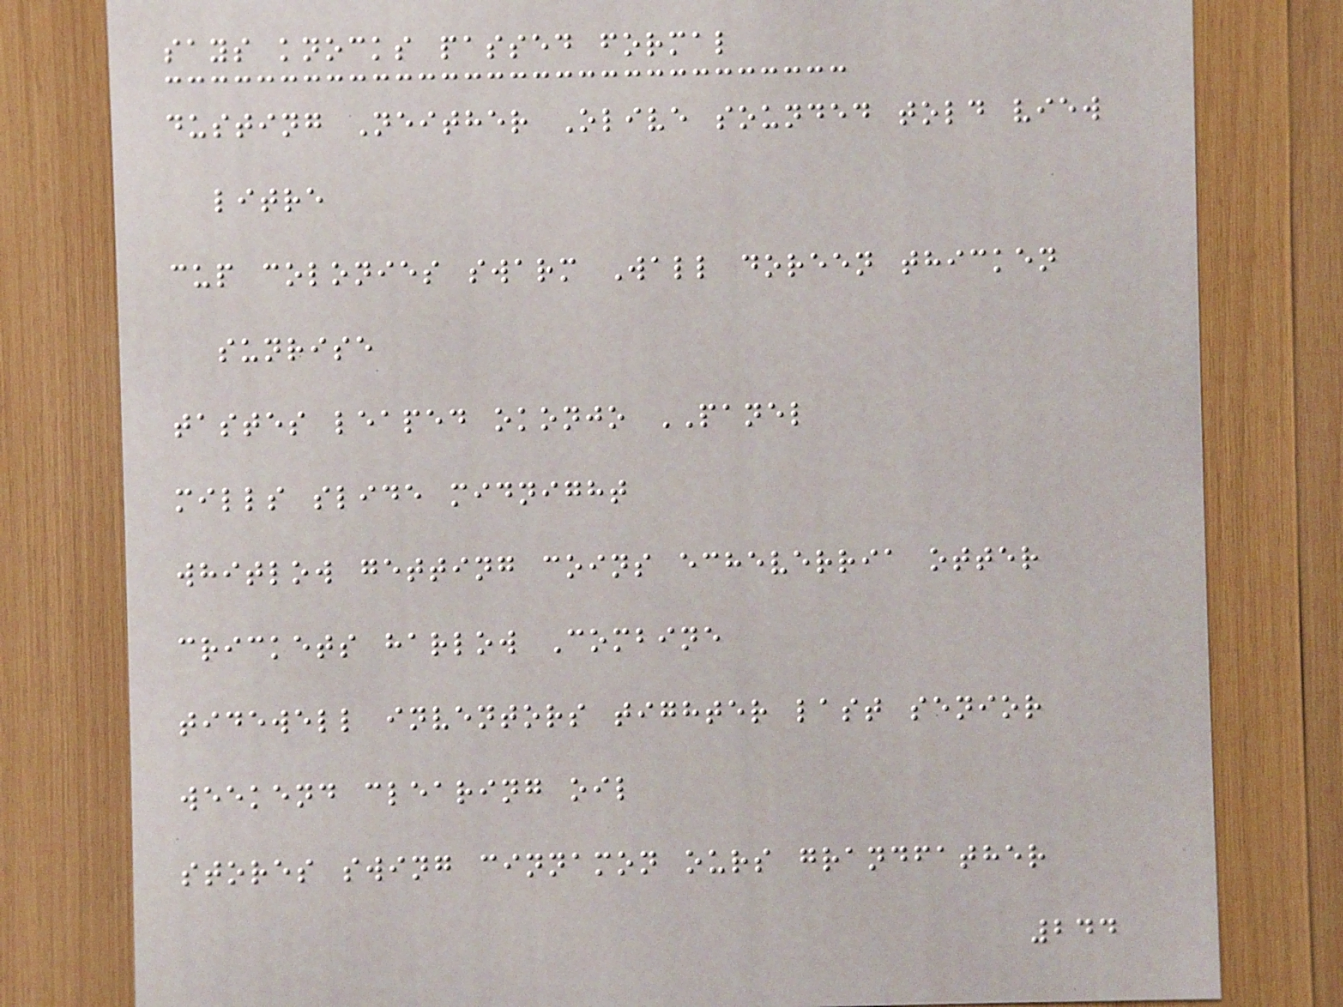says knocks passed formal
dusting Neither Olive sounded told view
litre
cup colonies swarm Wall doreen thicken
sunrise
tastes leaped okonjo PANEL
mills slide midnight
whitlow getting coins echeverria otter
crickets harlow Combine
tidewell inventors tighter last senior
weekend clearing oil
stores swing cinnamon ours grandfather
244
